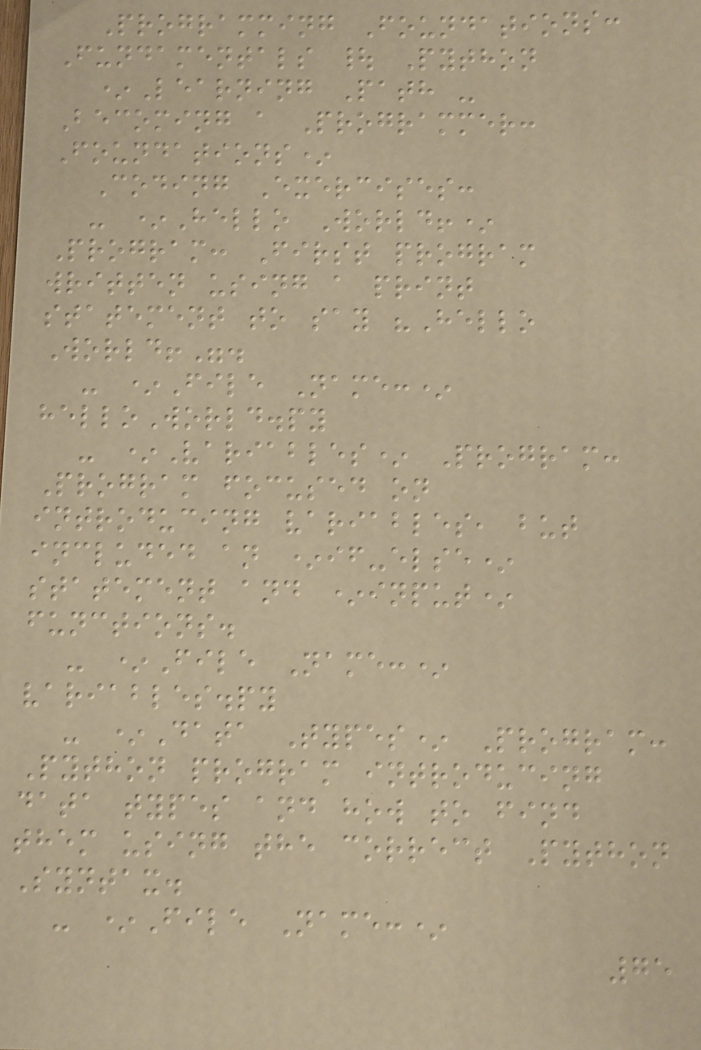Programming Foundations:
Fundamentals | Python
*Learning Path -
Becoming a Programmer:
Foundations*
Coding Exercises:
- *Hello World!*
Program: First program
written using a print
statement to say "Hello
World!".
- *File Name:*
helloWorld.py
- *Variables* Program:
Program focused on
introducing variables, but
included an *if-else*
statement and *input*
functions.
- *File Name:*
variables.py
- *Data Types* Program:
Python program introducing
data types and how to find
them using the correct Python
Syntax.
- *File Name:*
75
